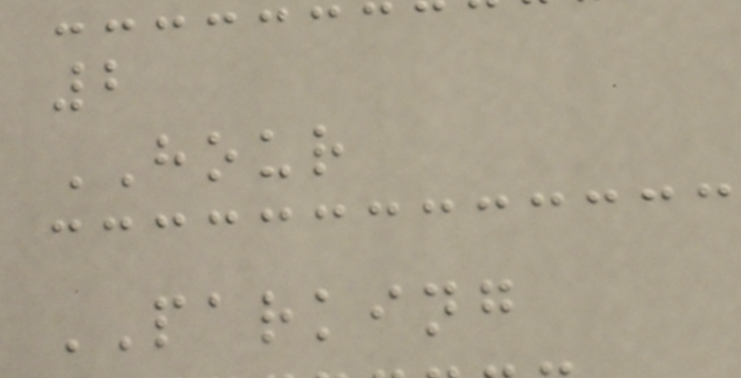2
HOUR
PARKING
